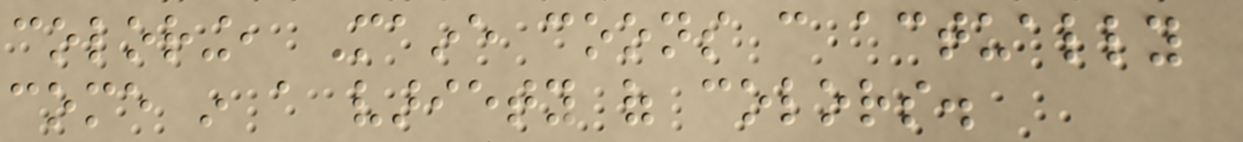coloring, Maine coons can actually
come in a variety of colors.
